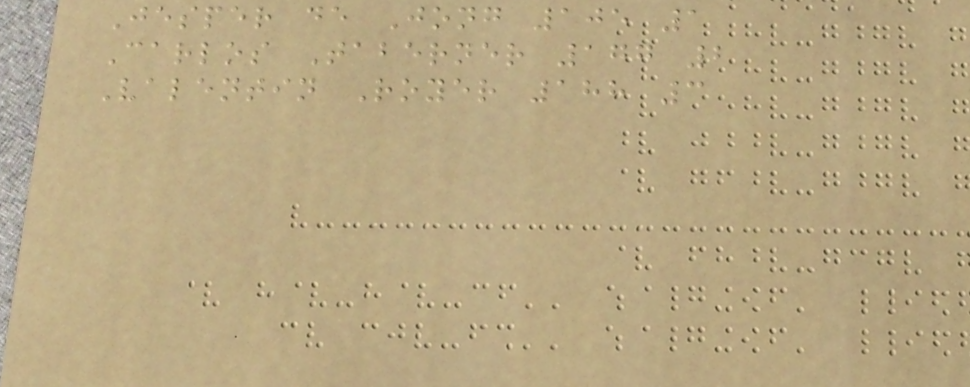Jesper de Jong 105 1
Carlos Taberner 177 2
Valentin Royer 188 3
